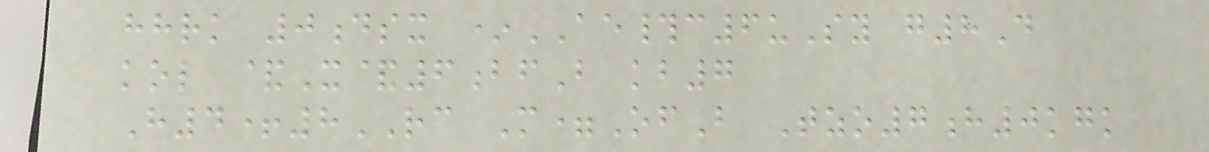hhrk 0dsx *AE#c6uSy g8D
kol &X&6bfB kb7
H4+8RC M=OfB Tzo7h0kgk
